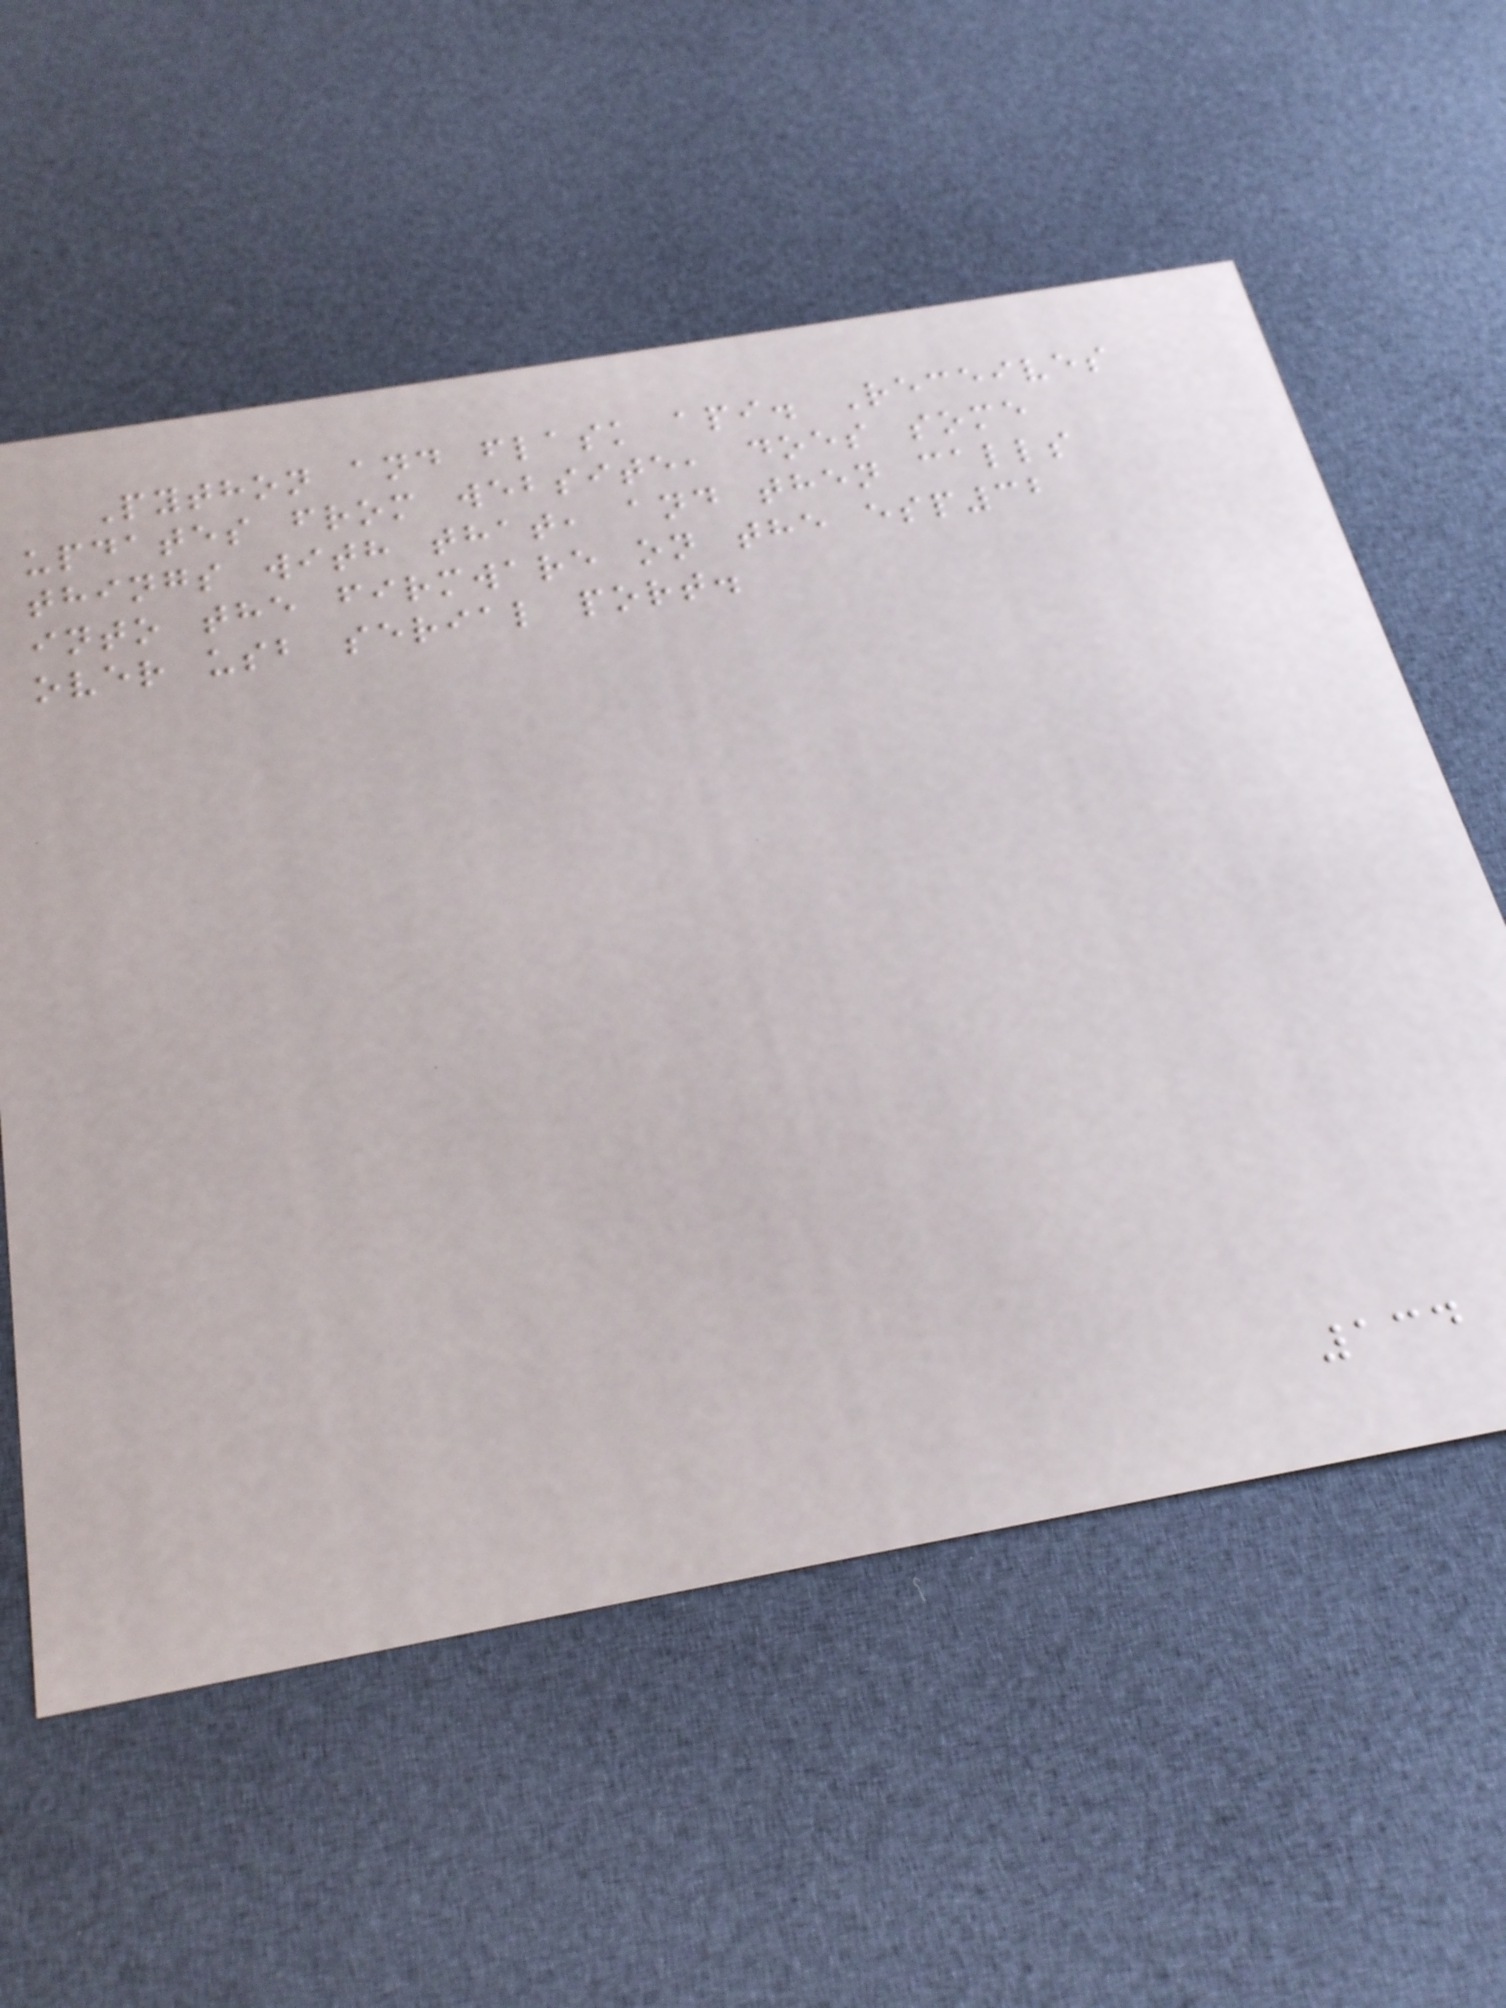Python and flask api. Receives
updates from website, does some
things with that, and then calls
into the firmware on the esp32
over usb serial port.
134
